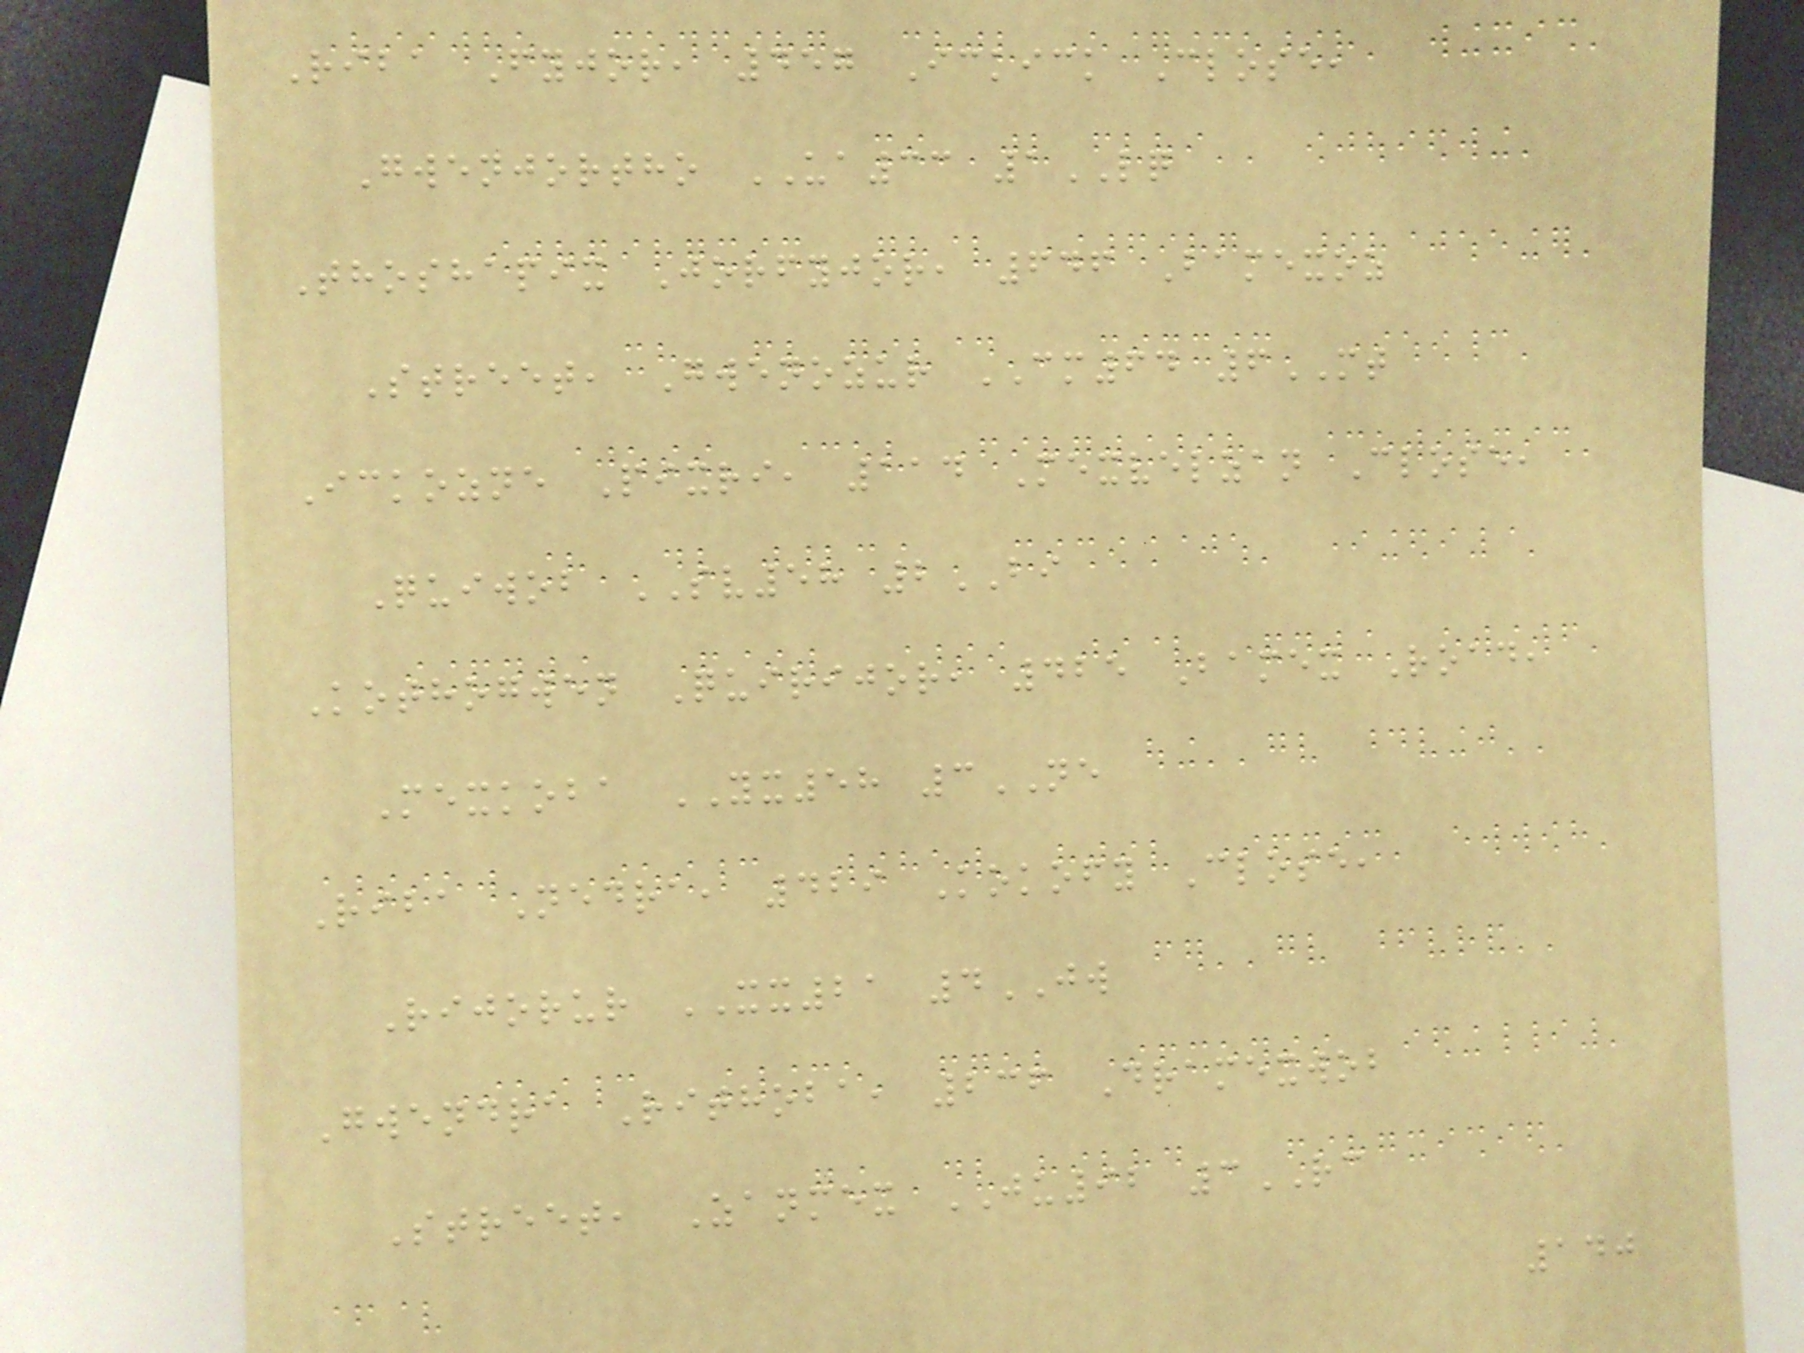Riba Fyjor, 457 Ickick Close,
Gwenjortho UA33 1LQ
Thoshapix Jorfyjor, 646 Bamexoz
Street, Gwenozur CM64 6MT
Ickozne Pixri, 114 Mexvelzan Close,
Quiwob SV58 2BI
Kothogwen Quirijor, 425 Bamex Road,
Mexkoba YX58 3NE
Riba Nedra, 429 Kokofy Close,
Rijorur XX21 4JW
Gwendra Rithoba, 236 Dramexwob
Street, Zanmex JU92 3RC
140
